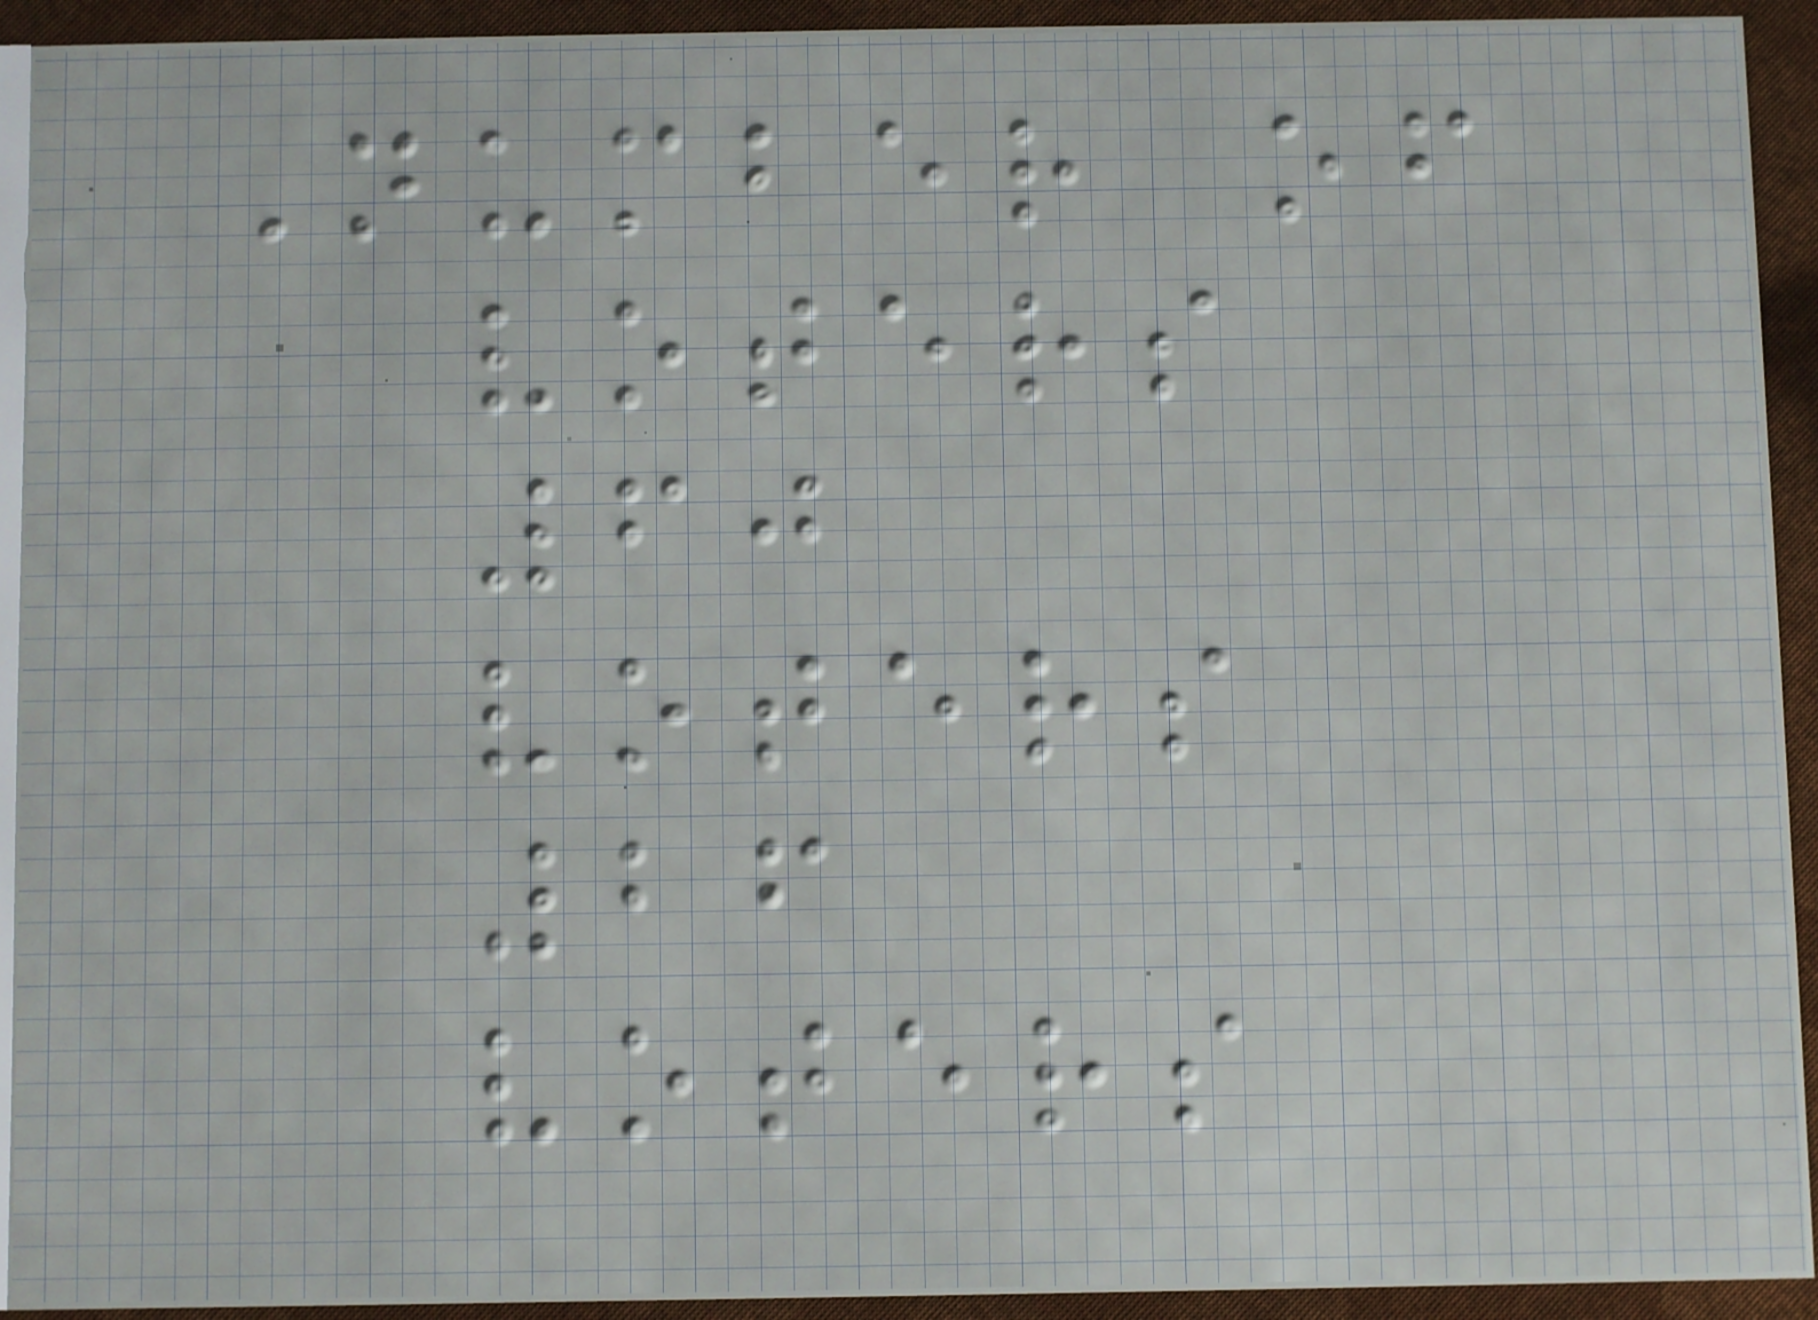Number of
voters
60
voters
26
voters
